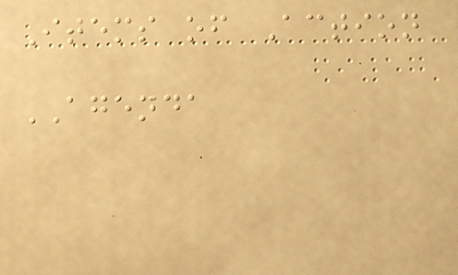Items of Action
AGENDA
